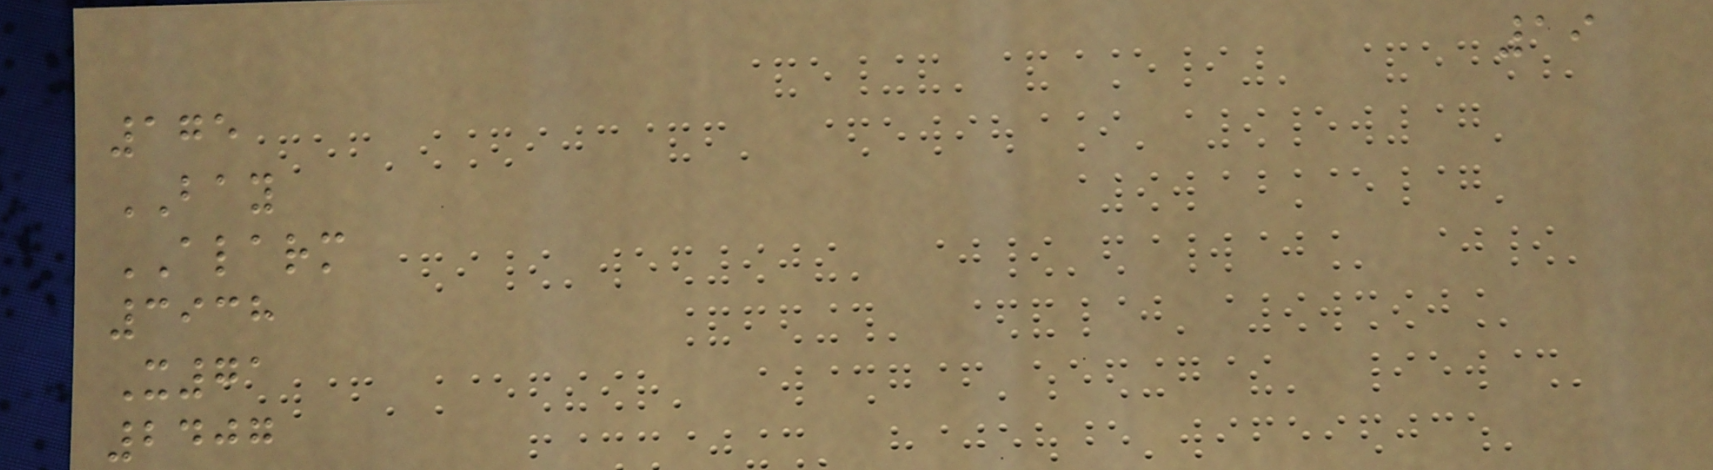19
175
BAY
ALARM
3938
X71
2407
